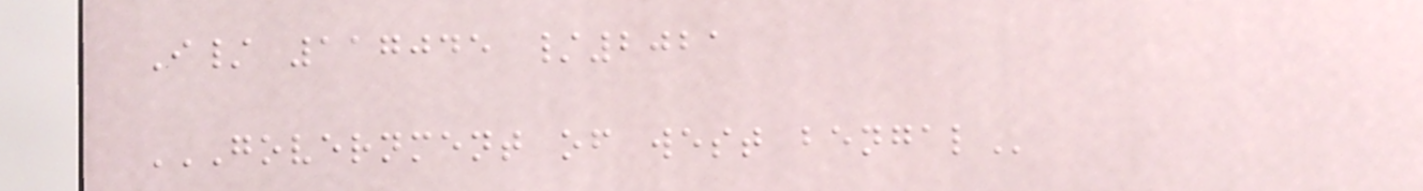I/ 117045 /2021
GOVERNMENT OF WEST BENGAL
